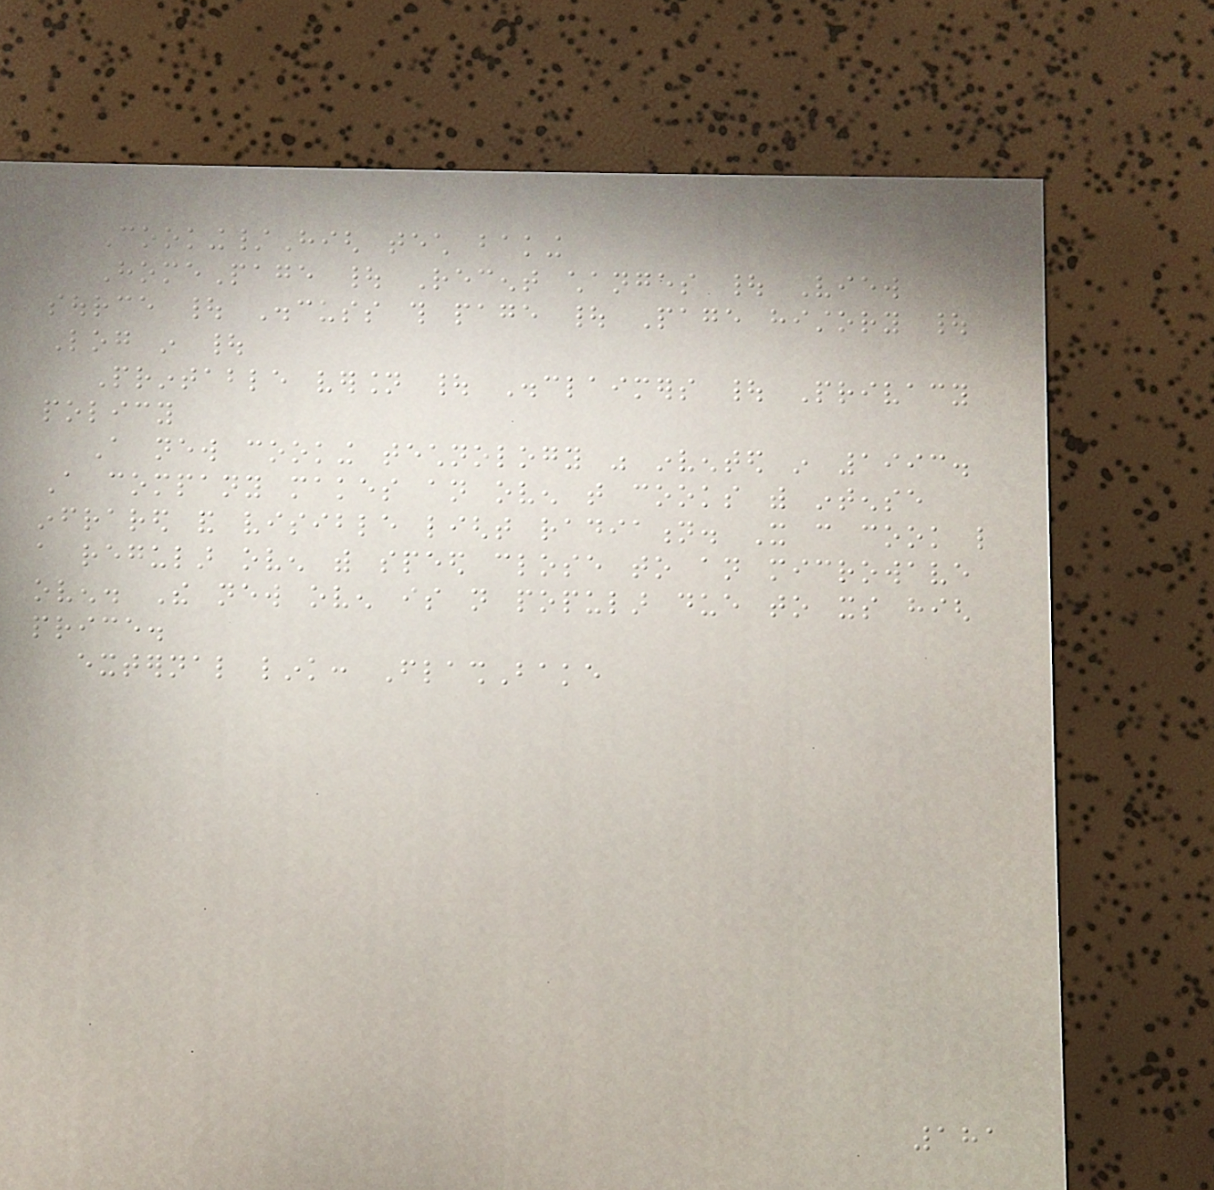Cooking/High tech baking
HomePage | Recent changes | View
source | Discuss this page | Page history |
Log in |
Printable version | Disclaimers | Privacy
policy
A new cooking technology was invented in 1993.
A company makes an oven that cooks with intense
infrared and visible light radiation. It can cook like
a regular oven with speed close to an microwave
oven. The new oven is not popular due to its high
price.
external link: FlashBake
181
